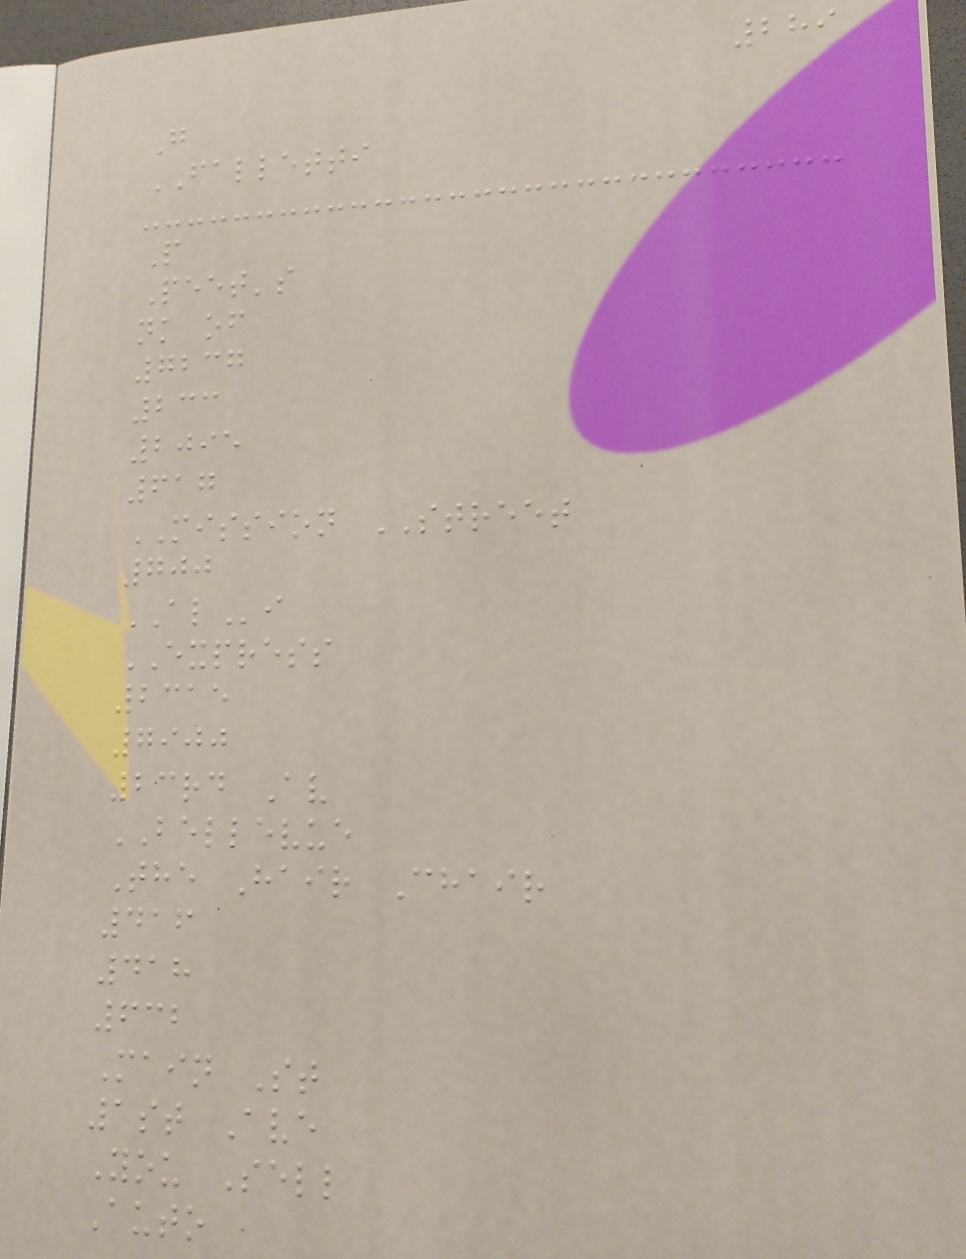289
G
FALLETTI
P
Peet's
nk of
7237
233
2095
617
MISSION STREET
700
ALi
EXPRESS
2315
7900
23rd Av
BELLEVUE
The Hair Chair
416
418
632
Main St
1st Ave
You Sell
Auto
